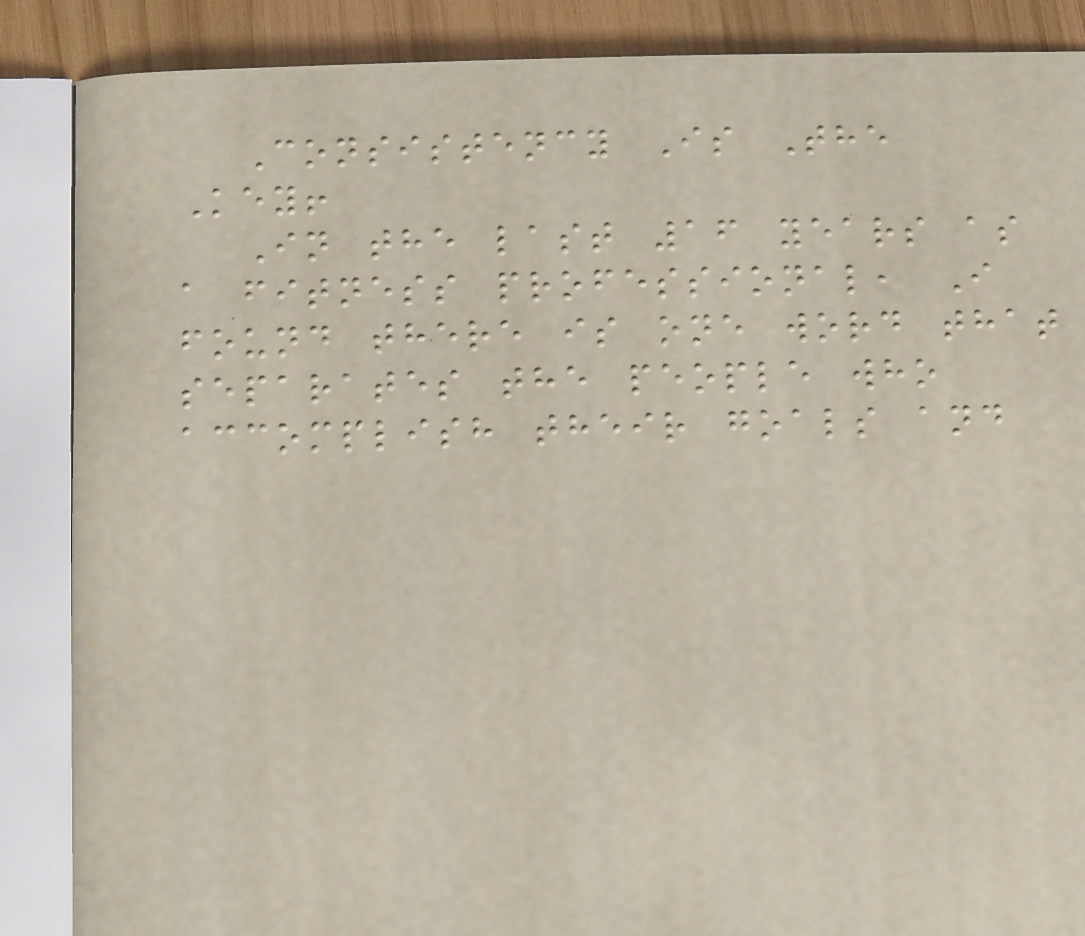Consistency Is The
Key!
In the last 16 years as
a fitness professional, I
found there is one word that
separates the people who
accomplish their goals and
